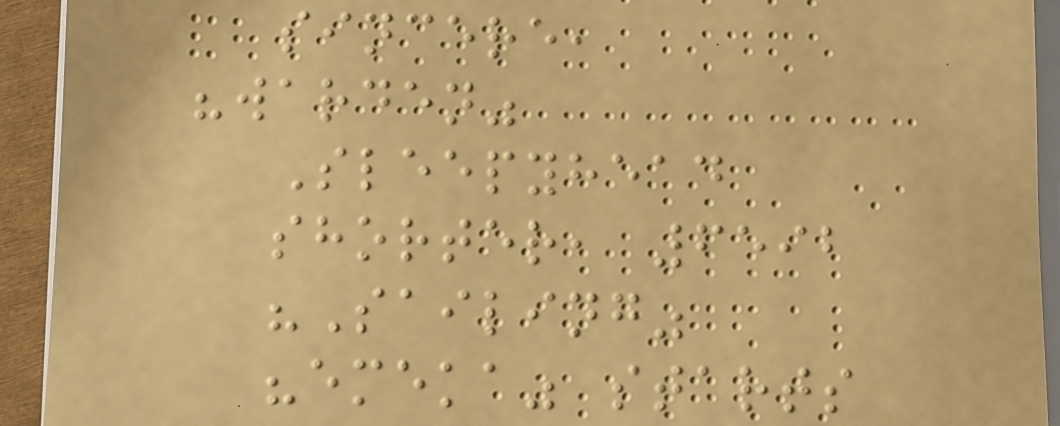sincere,
"warden"
Sleepyhead
shorter, 6592
"Sailing"
"emeka" starts
